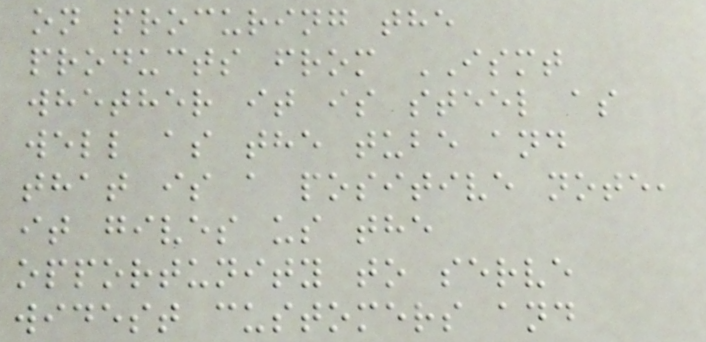on procuring the
products from ISMT
whether it is steel as
well as the tube and
that is a positive note,
it gives us the
opportunity to serve
widest customers and
